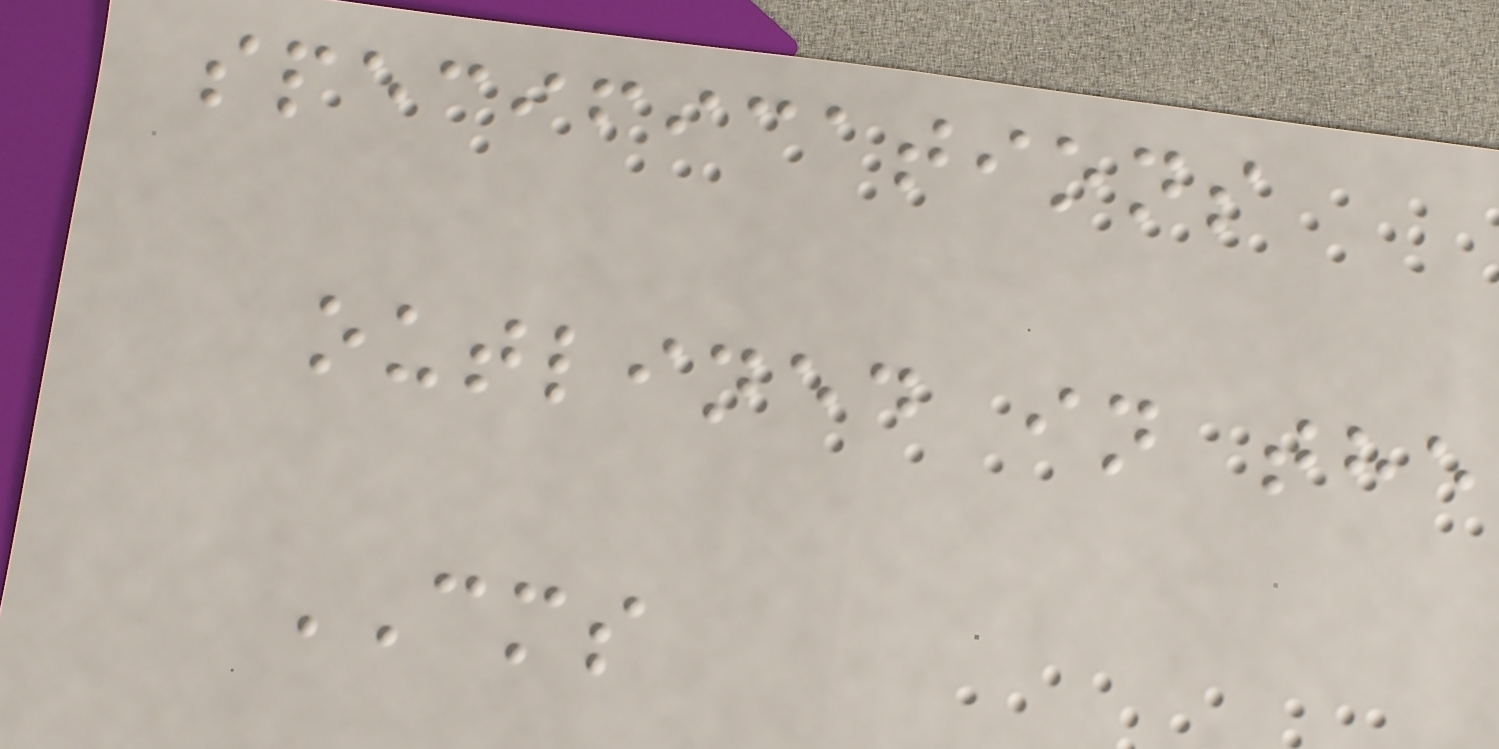specifications
outlined in the
CMS
